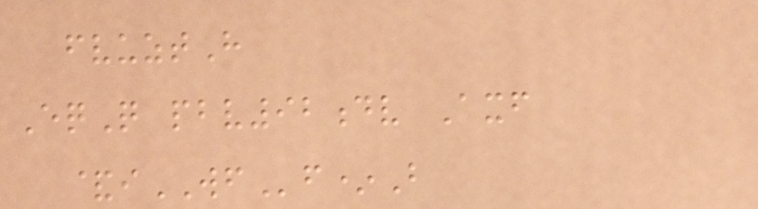fvuztH
EqQ pbv92dv Axf
&iWFf*B
